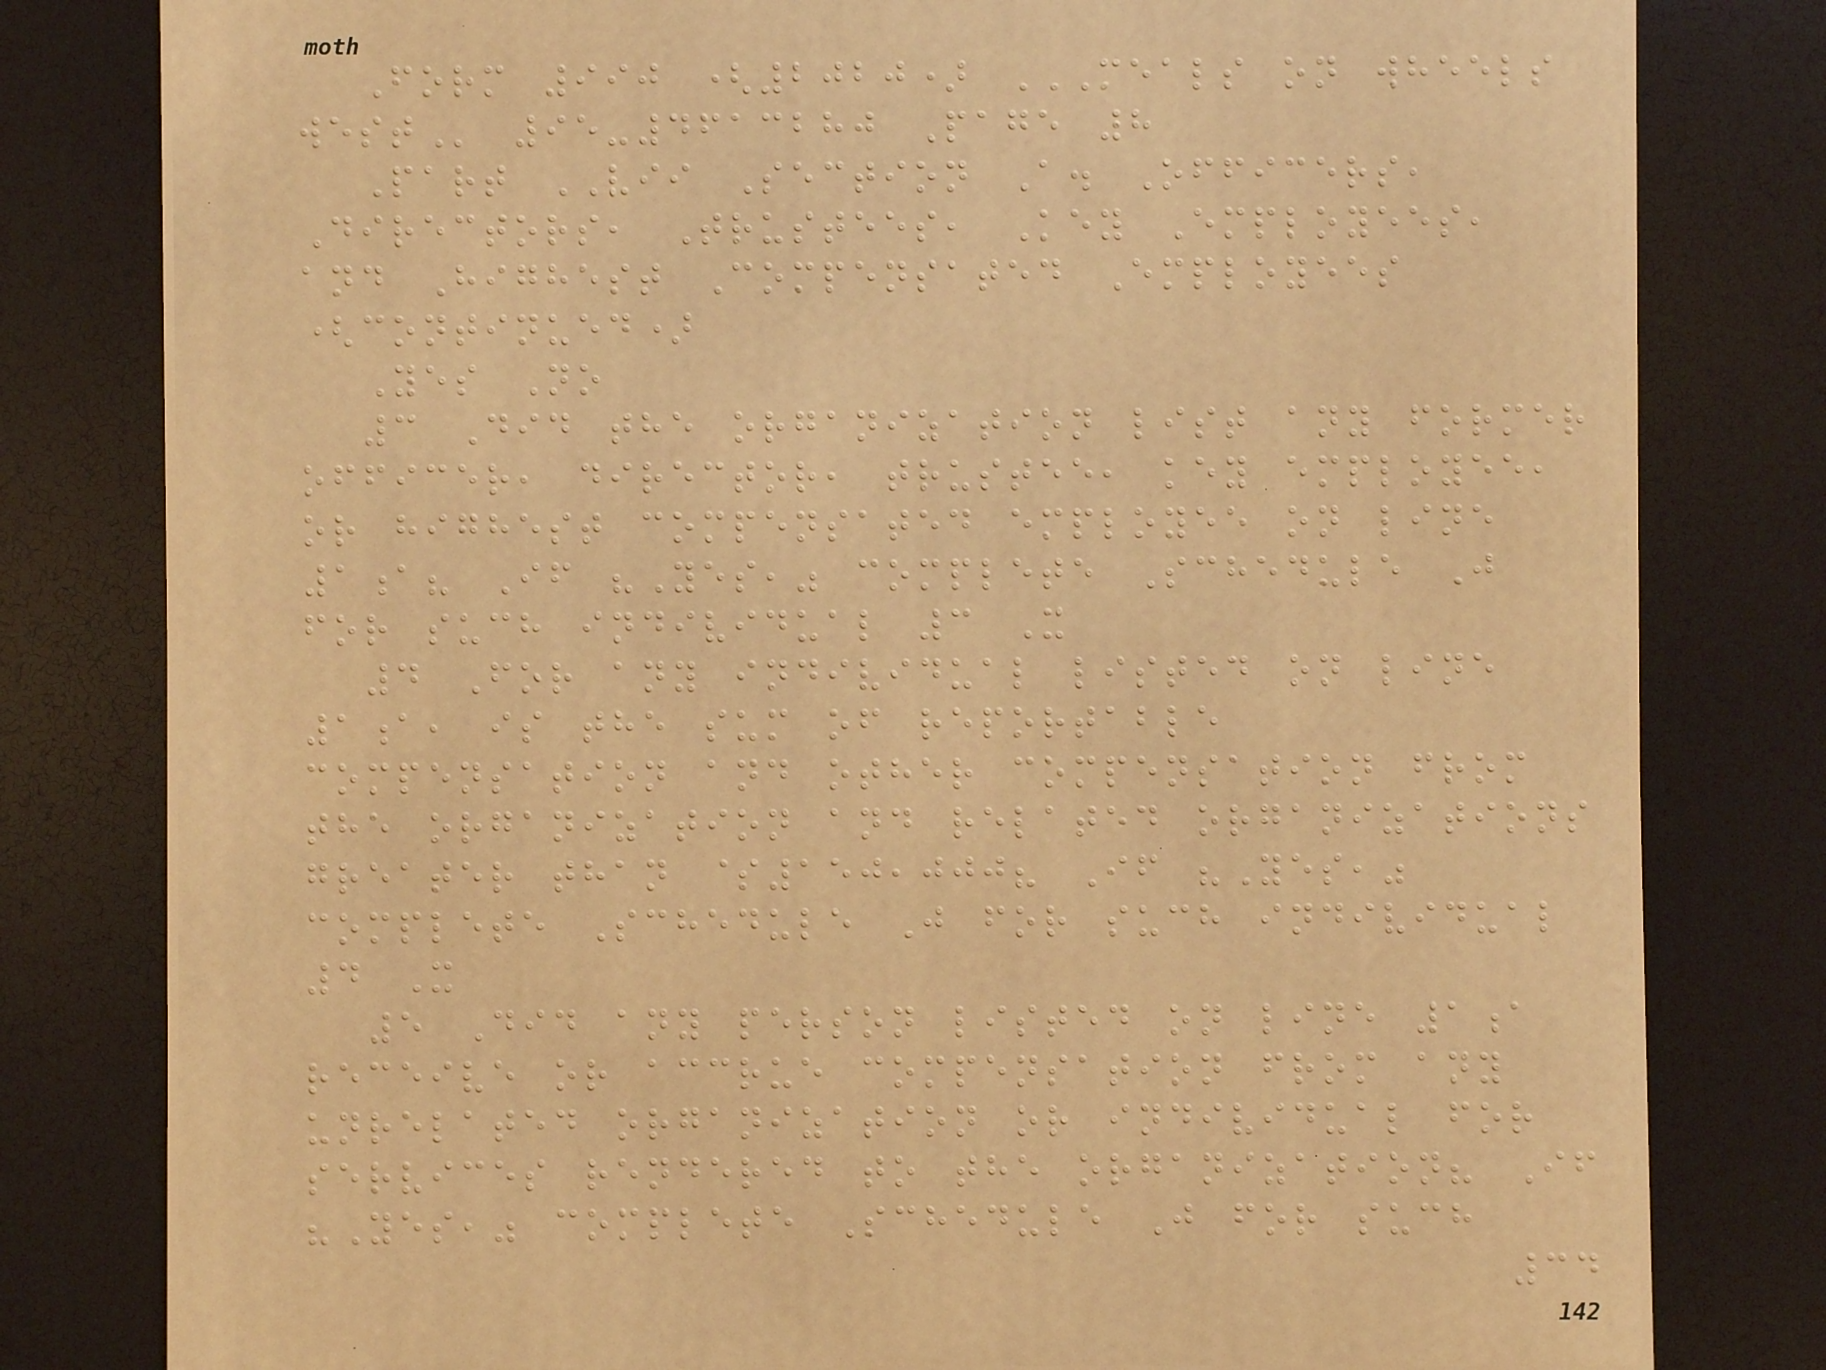Form 990 (2020) MEALS ON WHEELS
WEST 95-4613280 Page 8
Part VII Section A. Officers,
Directors, Trustees, Key Employees,
and Highest Compensated Employees
(continued)
Yes No
3 Did the organization list any former
officer, director, trustee, key employee,
or highest compensated employee on line
1a? If "Yes," complete Schedule J
for such individual 3 X
4 For any individual listed on line
1a, is the sum of reportable
compensation and other compensation from
the organization and related organizations
greater than $150,000? If "Yes,"
complete Schedule J for such individual
4 X
5 Did any person listed on line 1a
receive or accrue compensation from any
unrelated organization or individual for
services rendered to the organization? If
"Yes," complete Schedule J for such
34
